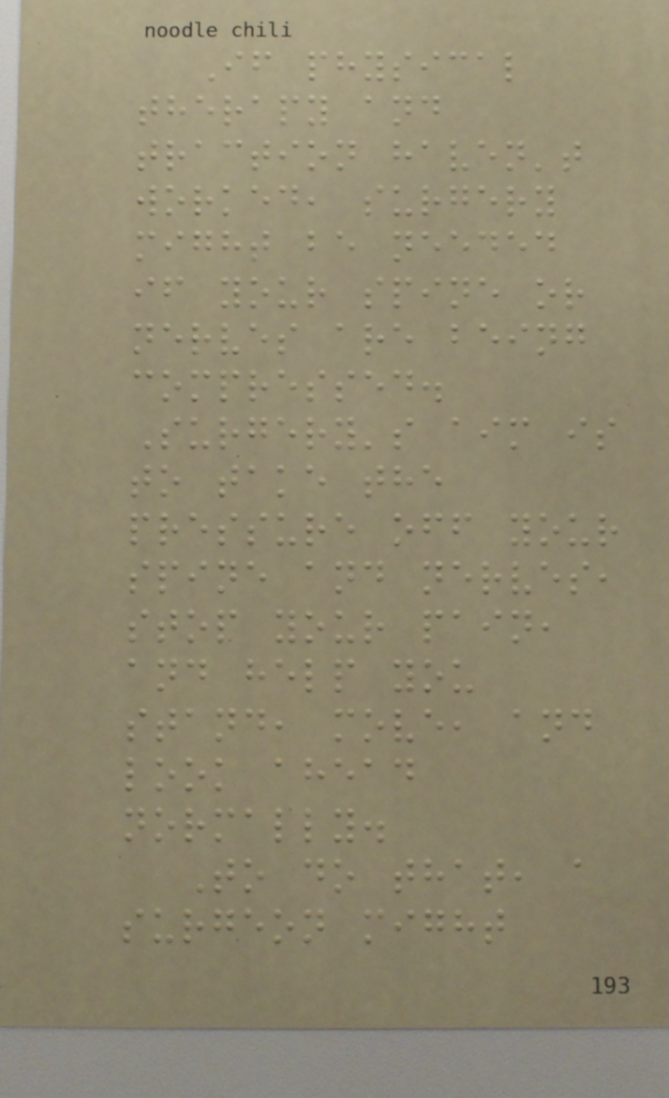If physical
therapy and
traction haven't
worked, surgery
might be needed
if your spine or
nerves are being
compressed.
Surgery's aim is
to take the
pressure off your
spine and nerves,
stop your pain,
and help you
stand, move, and
look ahead
normally.
To do that, a
surgeon might
